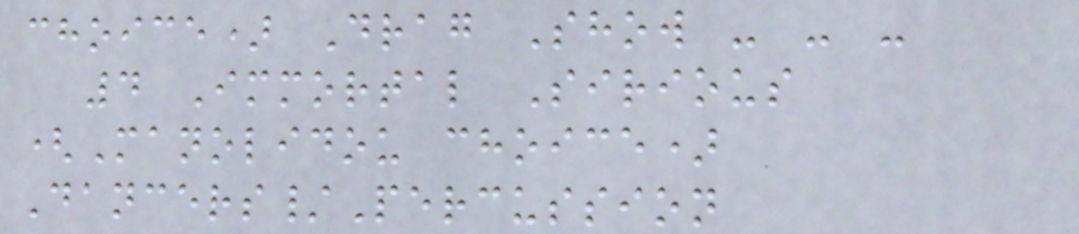choice) Drag Show - - -
4 Immortal Sirious
(Manolidou choice)
Dancers/Percussion
